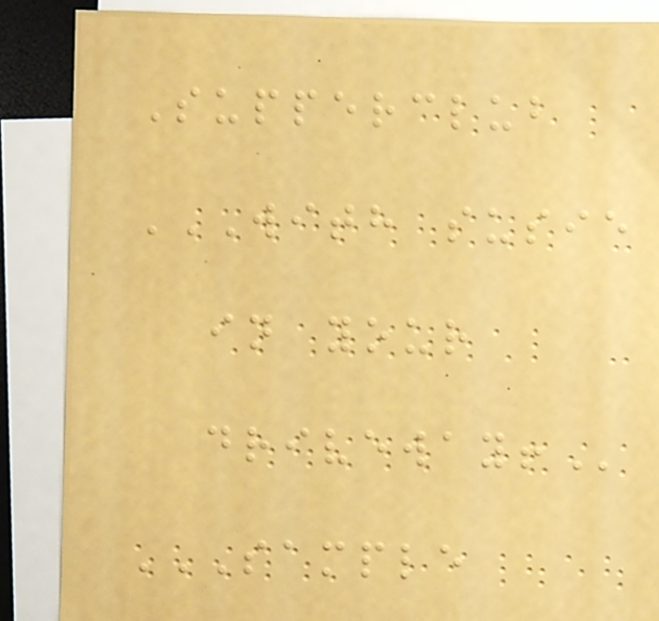Supperclub
WITH SUSIE
IN YOUR
DRIVEWAY!
SAMPLE
